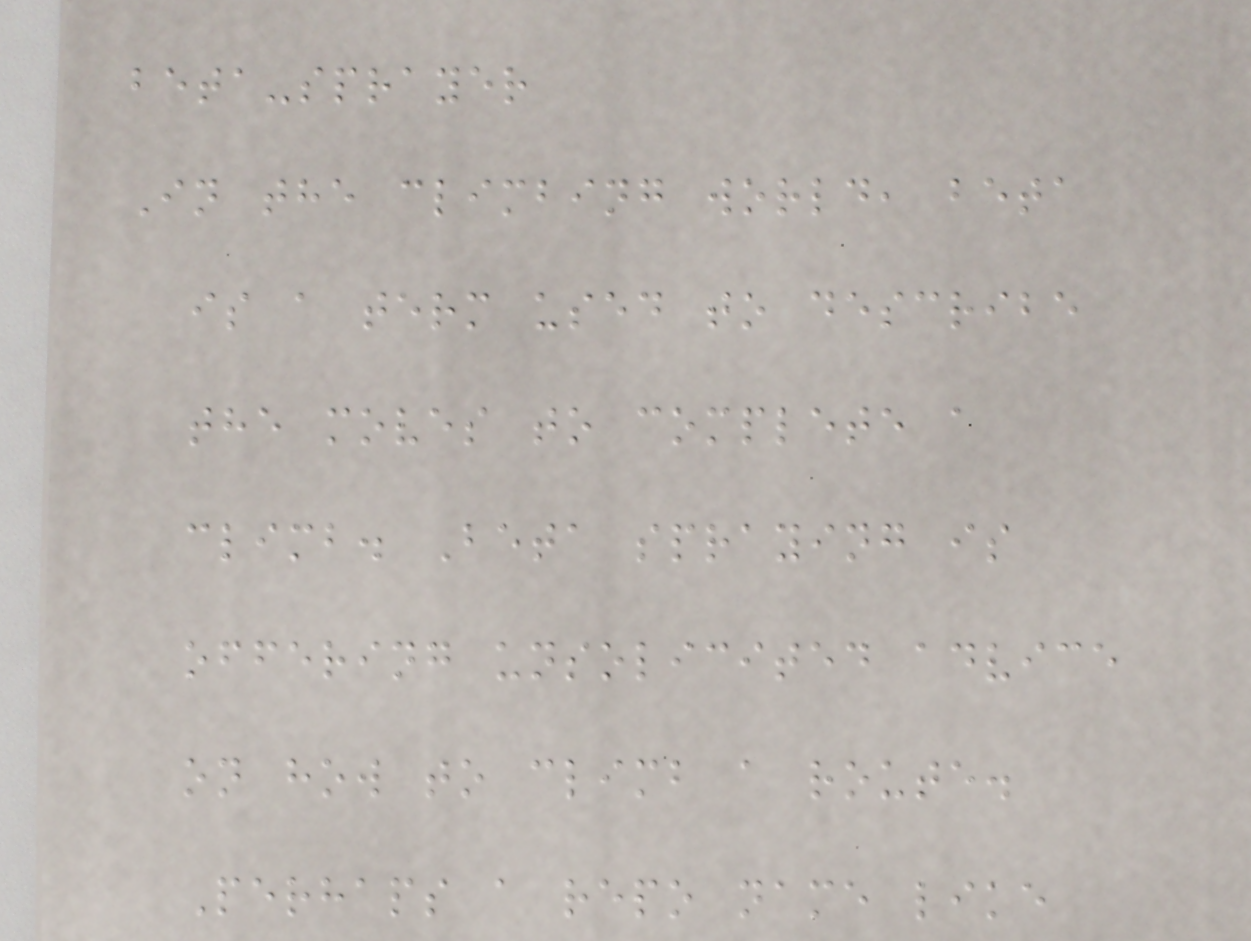beta-sprayer
In the climbing world, beta
is a term used to describe
the moves to complete a
climb. Beta spraying is
offering unsolicited advice
on how to climb a route.
Perhaps a repo name like
